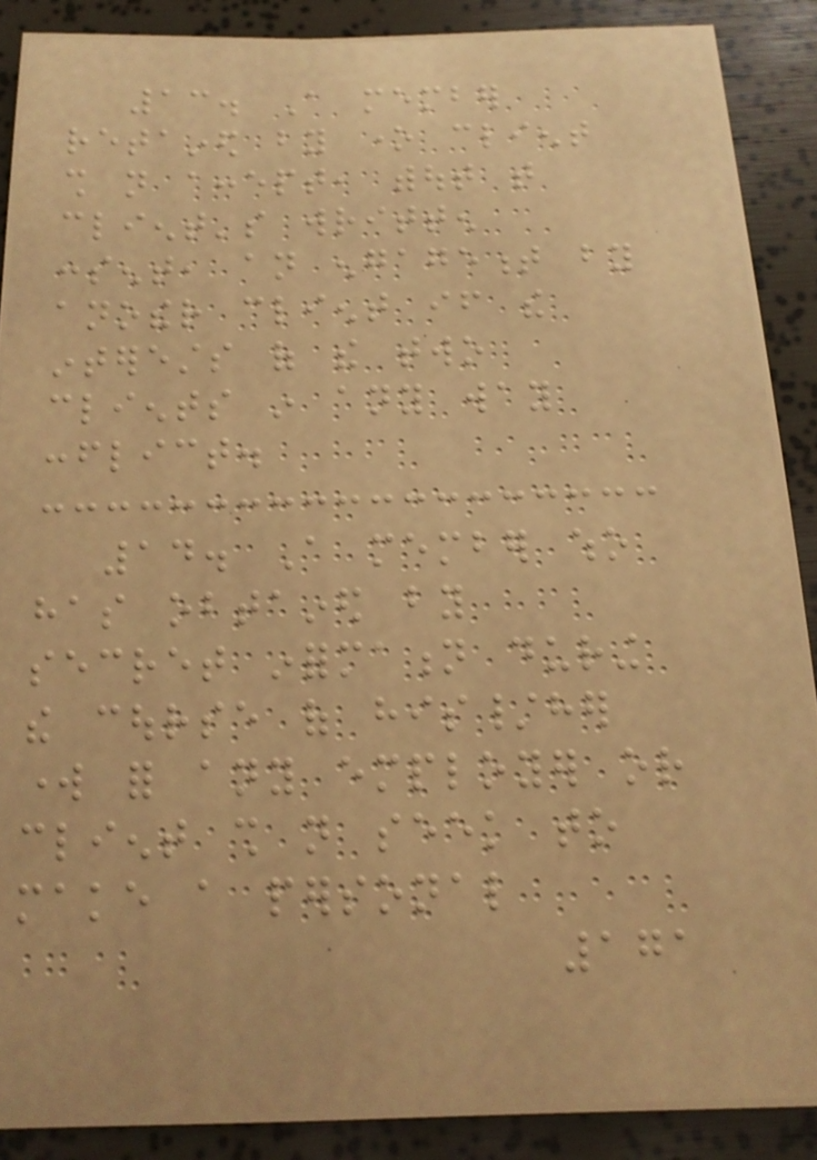13. A member
retained by one client
shall not accept, without that
client's written
consent, an engagement by
another client if the
interests of the two
clients in any way
conflict.
14. A member who
has obtained by
secret information during
the course of his/her
work for any employer or
client shall not seek to
make a personal
171
